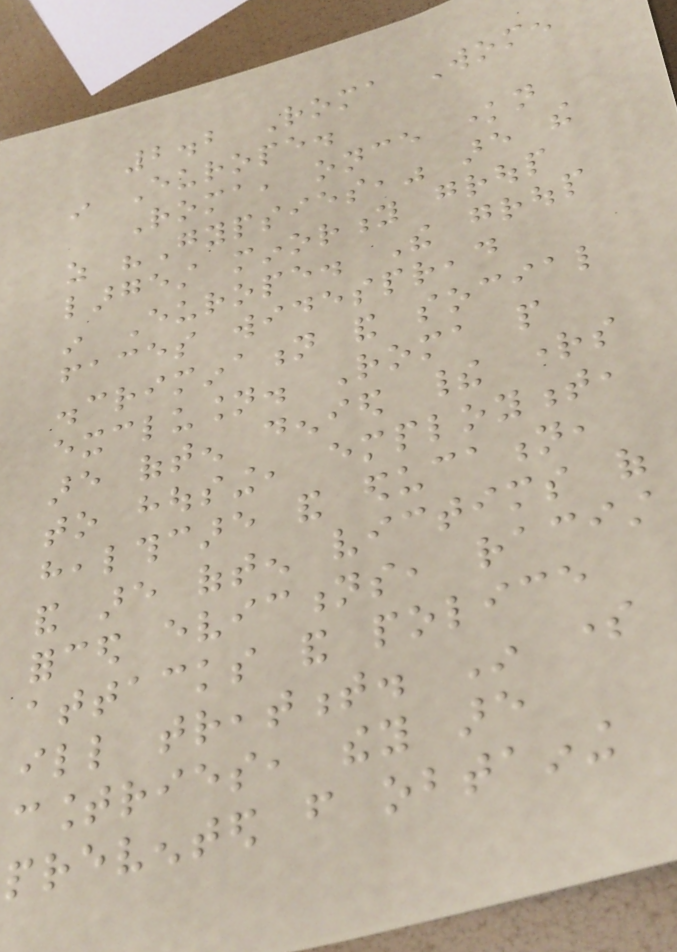2.2 Roma Women
in Europe.
Roma, once known
as "Gypsies," are the
largest minority group
in Europe. The group
faces widespread
discrimination and social
exclusion. Roma people
are often denied their rights
to housing, employment,
healthcare and education,
and are often victims of
forced evictions, racist
attacks and police
ill treatment. In some
countries, they are
prevented from obtaining
